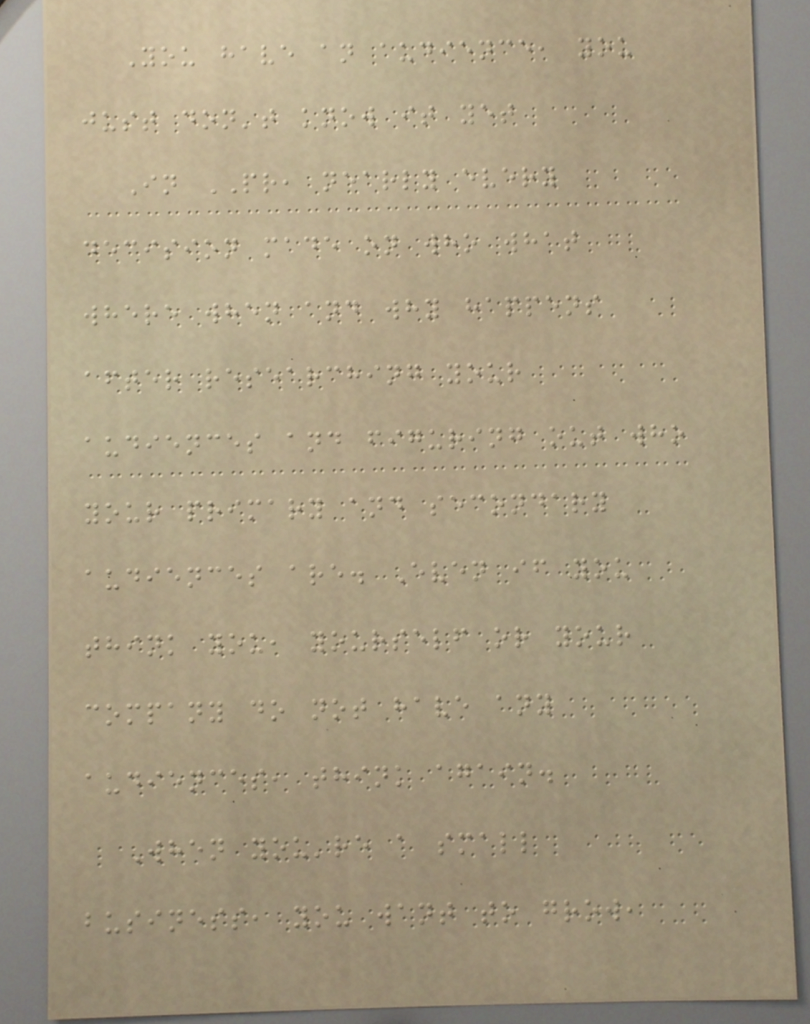You have an audience, you
just don't know it yet
In PR, nearly every
decision made on who what
where when and why happens
after researching your
audiences and figuring out who
your primary and secondary
audiences are. Even if you
think you, yourself or your
company do not have any
audiences, think again.
When you're a small
business, you want to grow,
